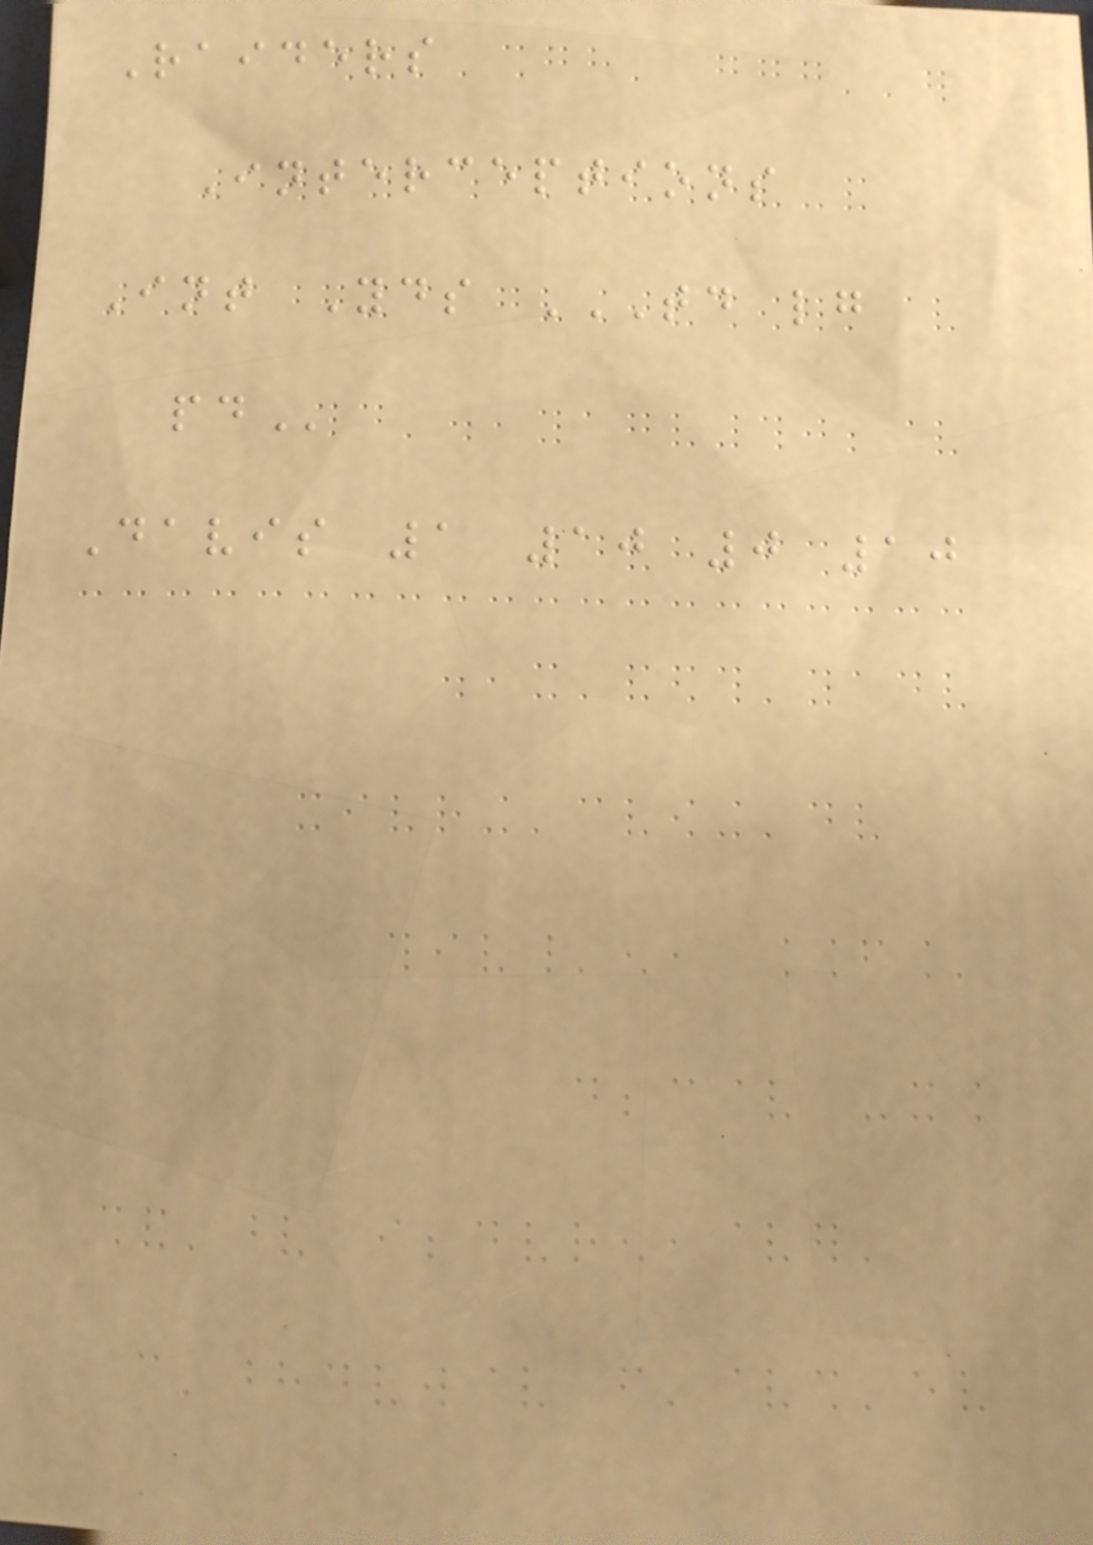Raiders
Interceptions
Int Yds TD LG
PD
Davis 1 10 0 10
